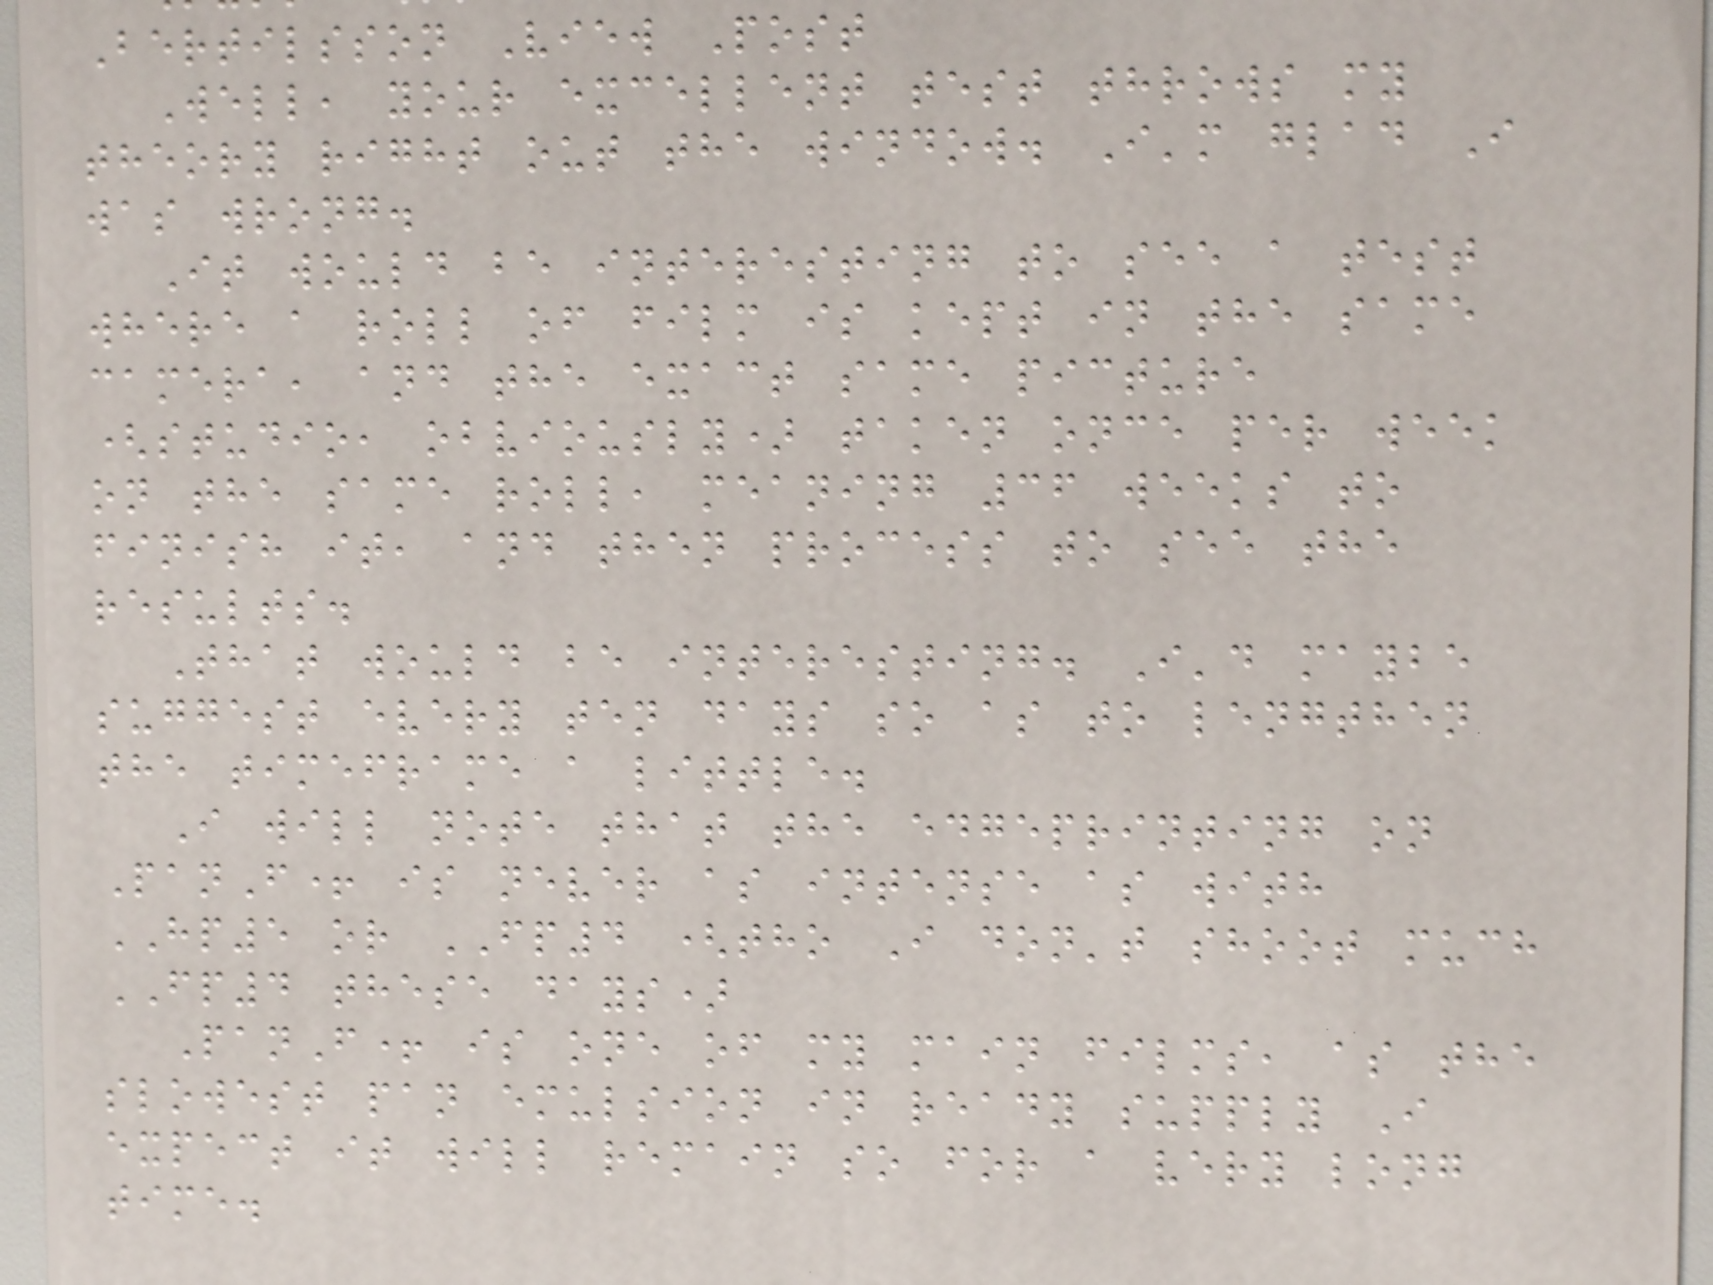Bertilsson View Post
Well, your excellent test throws my
theory right out the window. I'm glad I
was wrong.
It would be interesting to see a test
where a roll of film is kept in the same
camera, and the exact same picture
(studio, obviously) taken once per week
on the same roll, meaning 36 weeks to
finish it, and then process to see the
results.
That would be interesting. I'd maybe
suggest every ten days so as to lengthen
the timeframe a little.
I will note that the edgeprinting on
PanF+ is never as intense as with
HP5 or FP4 (tho I don't shoot much
FP4 these days)
PanF+ is one of my main films, as the
slowest pan emulsion in ready supply I
expect it will remain so for a very long
time.
